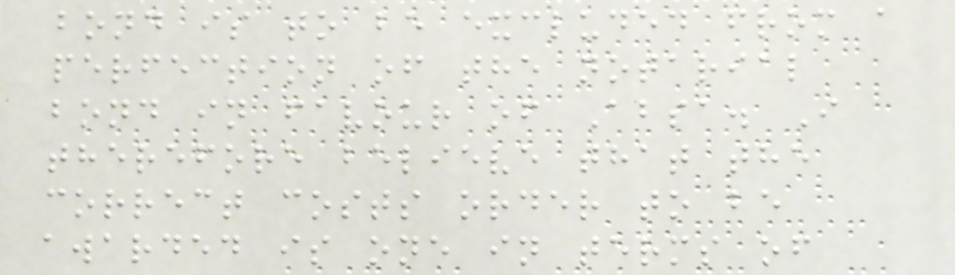bond is to be excluded from a
perfection of the notarial
bond in favour of Absa. I
therefore believe that the
correct costs order to be
awarded is one in terms of
